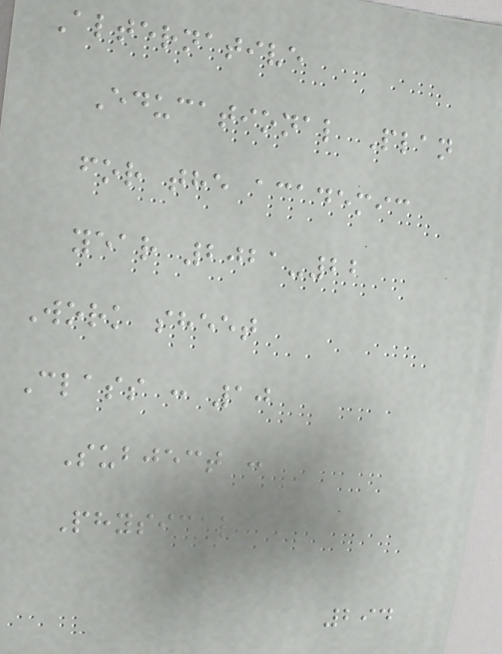Alternative
Educational Plan
for the academic
year 2021-22
Work sheet
Class : 10
Subject :
Physical
294
